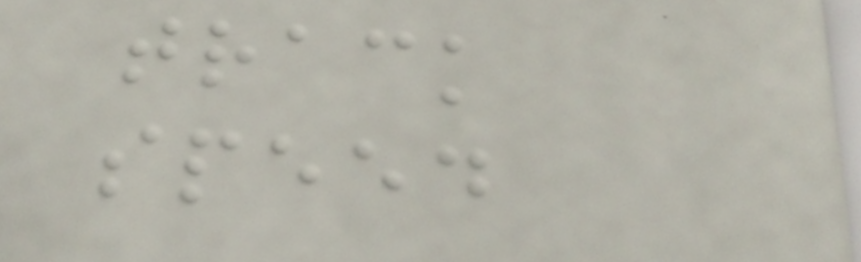track
speed
